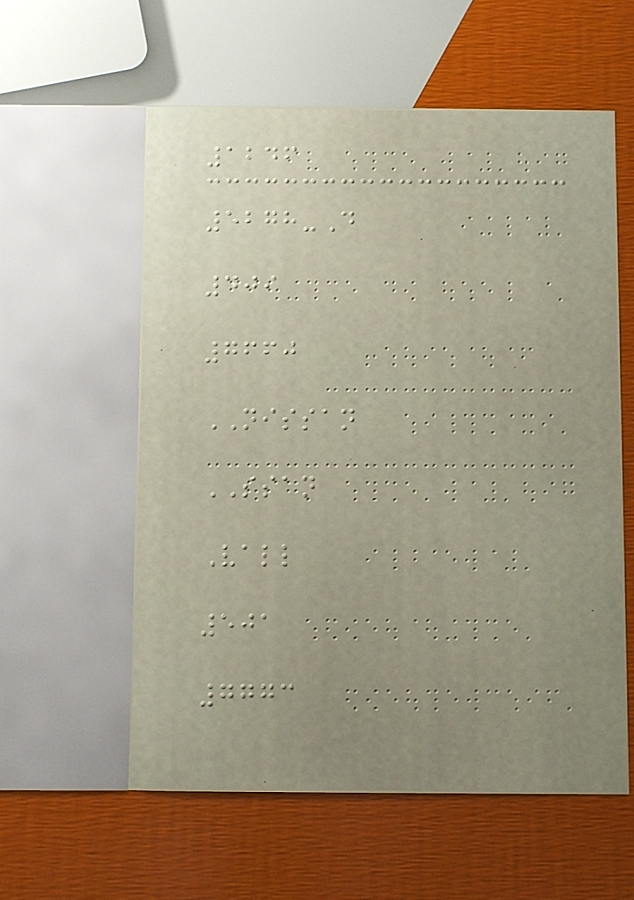1246
5278-D
409
7660
NISSAN
SSAN
Vall
501
7773
